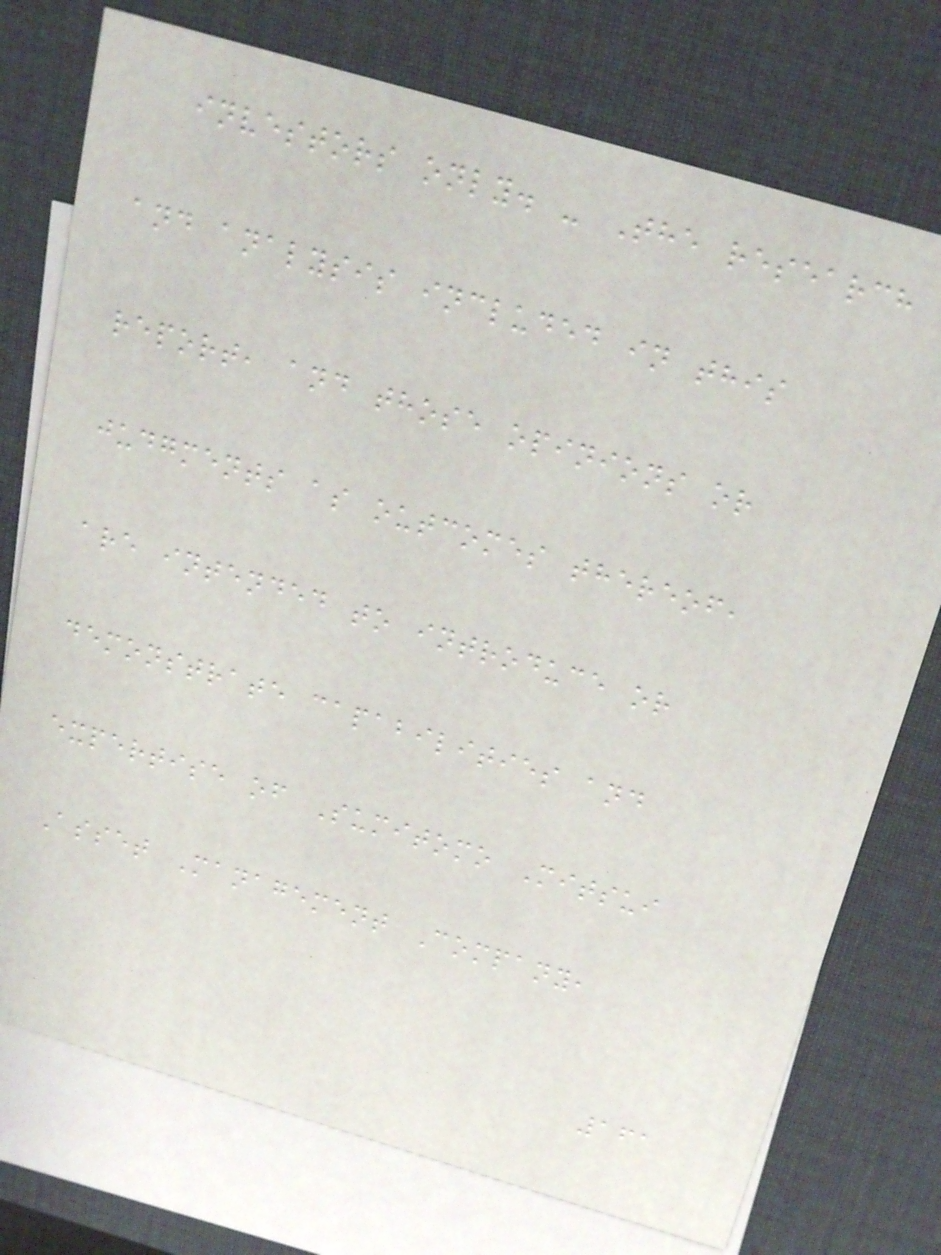investors only. - The research
and analysis included in this
report, and those opinions or
judgments as outcomes thereof,
are intended to introduce or
demonstrate capabilities and
expertise of Sumitomo Mitsui
Asset Management Company,
161
